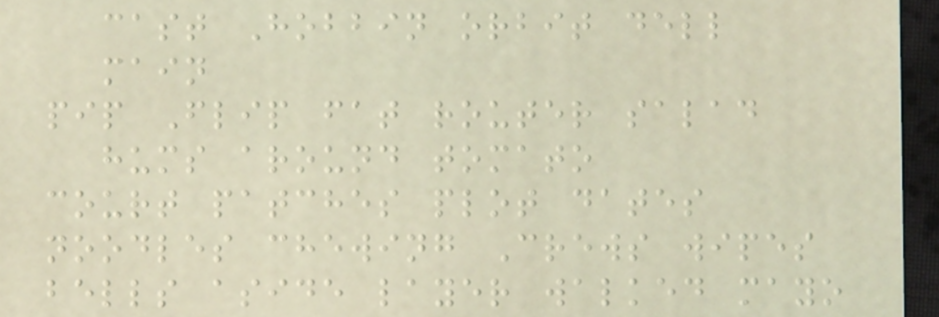cast Hobbin orbit dell
main
pip Flip fat router salad
hums around tomato
court patches plot dates
noodles chewing Crews wipes
bells aside layer walked mayo
